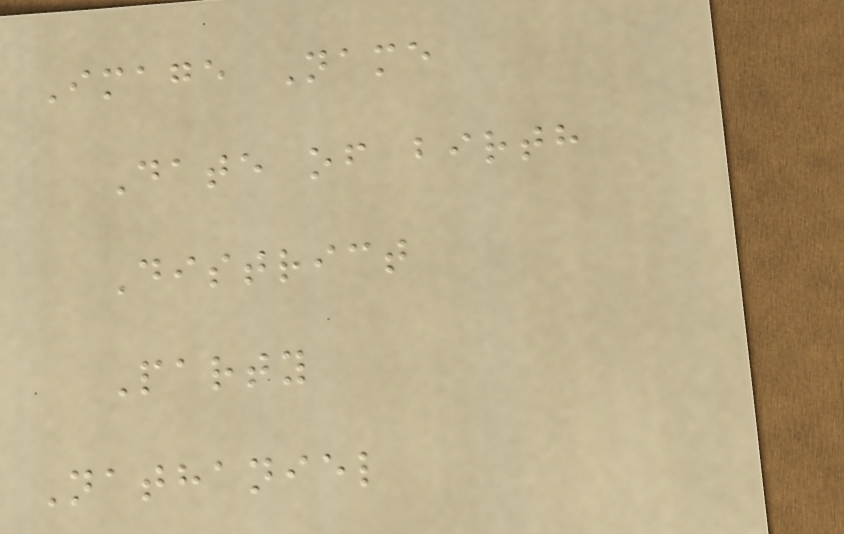Image Name
Date of birth
District
Party
Nathaniel
